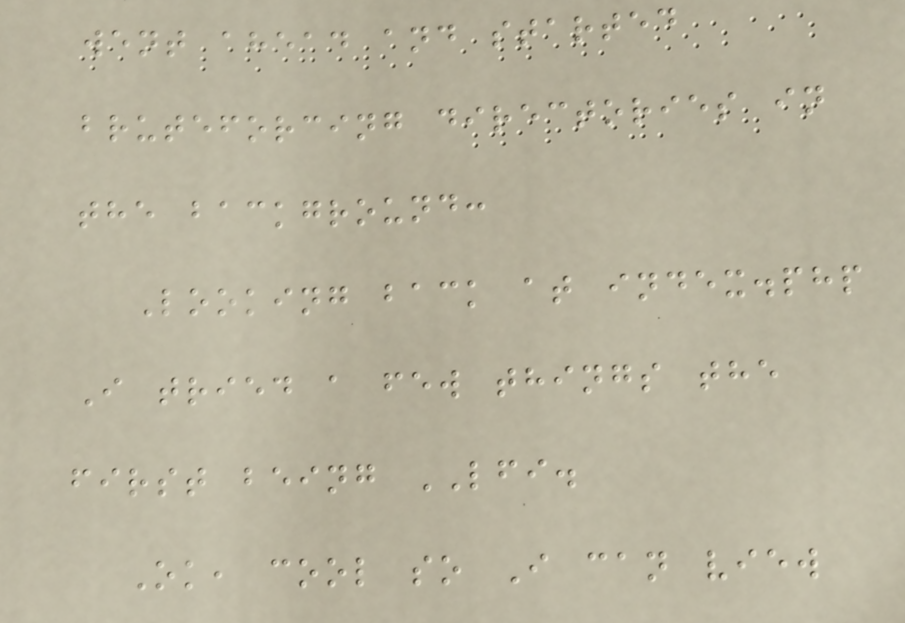went ahead and started
bruteforcing directories in
the background:
Looking back at index.php
I tried a few things the
first being LFI.
Ok, cool so I can view
